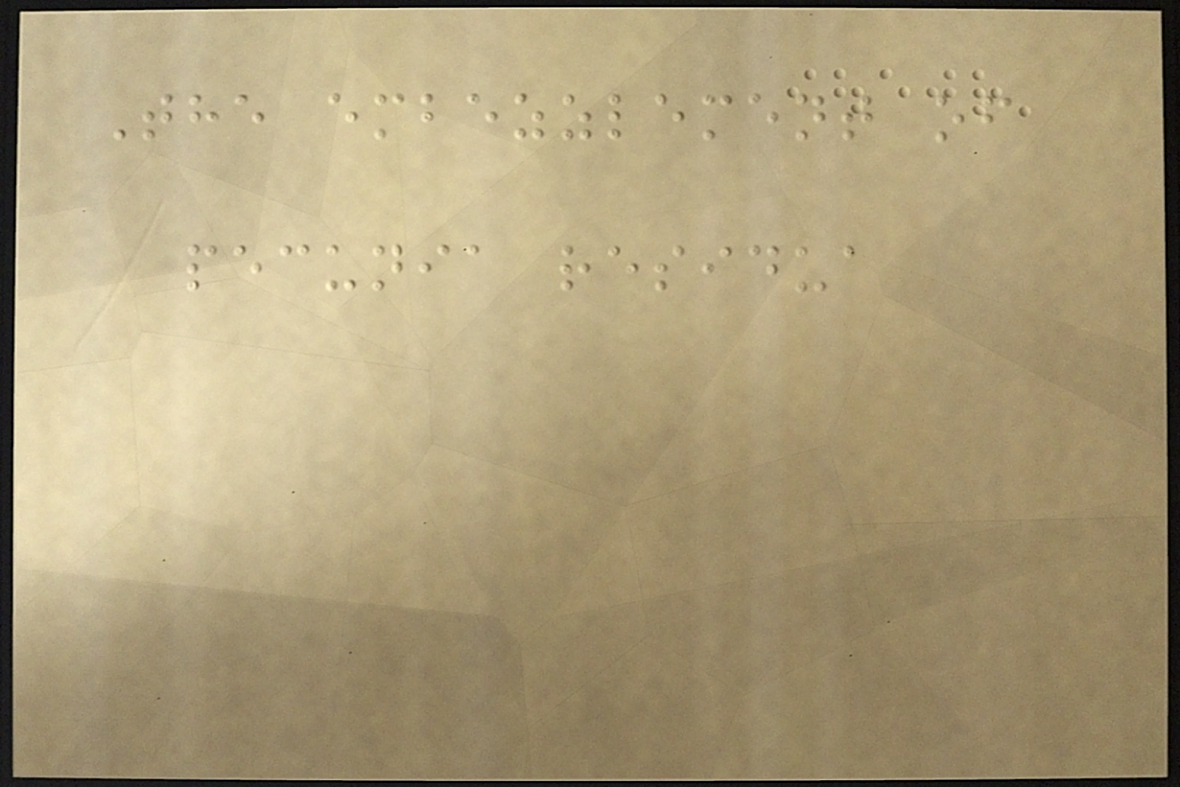The embezzlement of
pecunia residua
